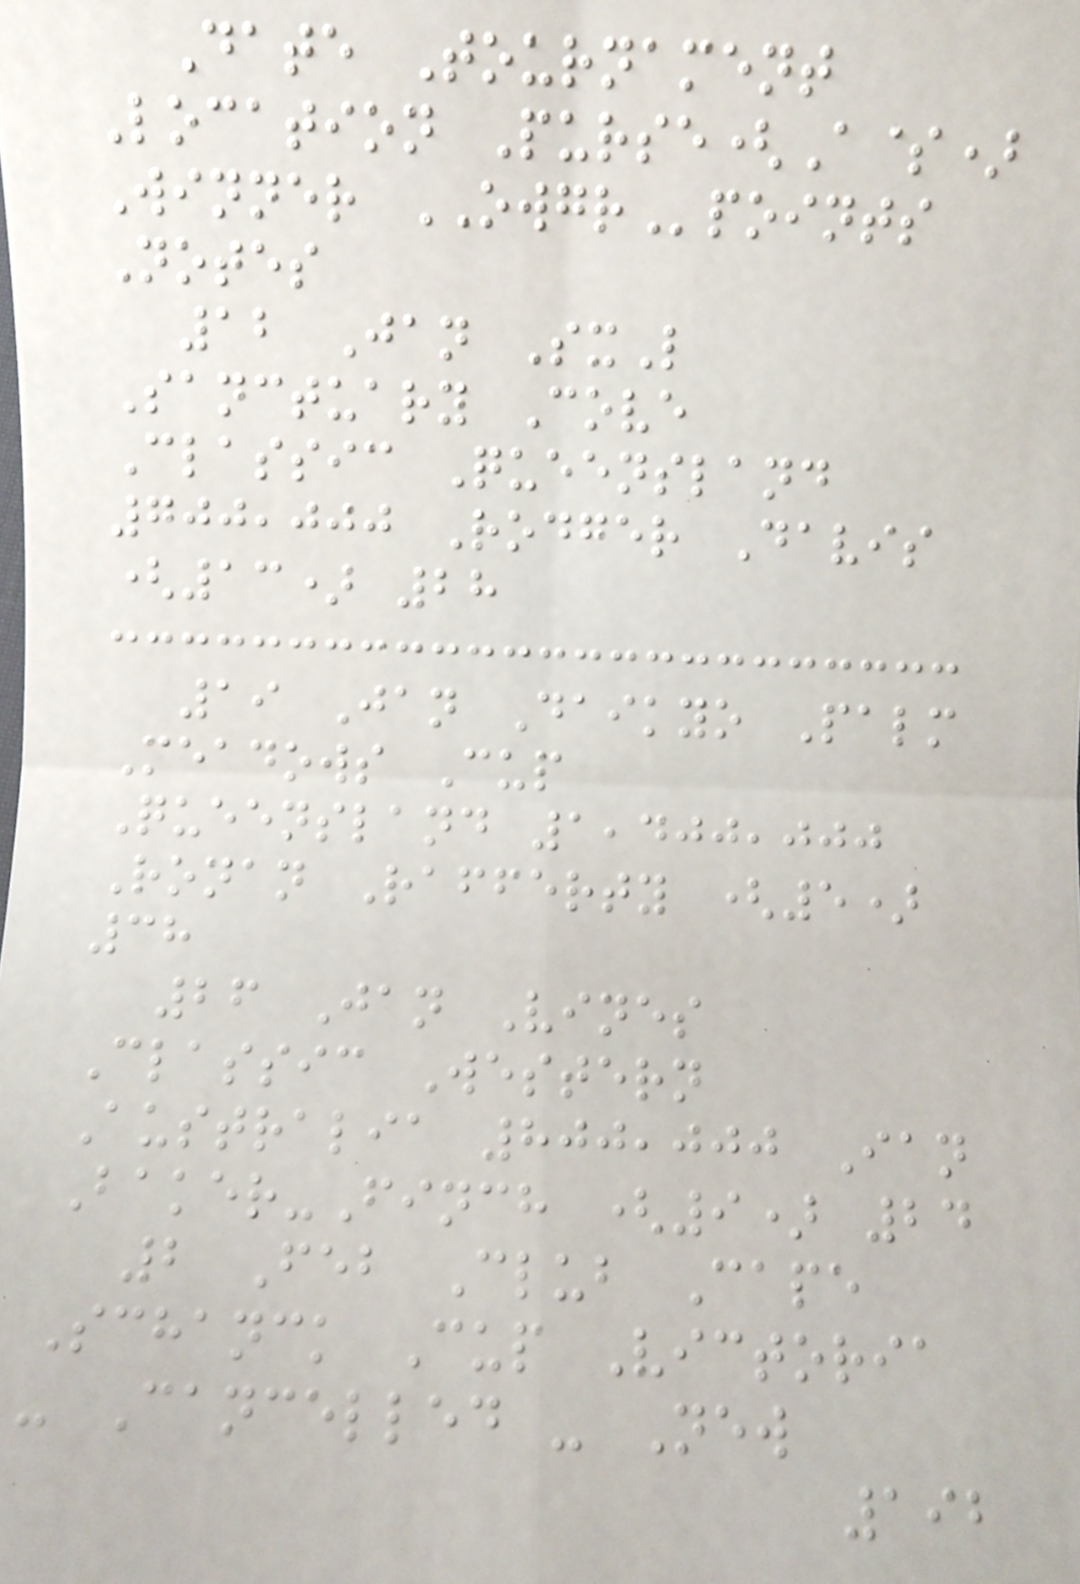Date Tournament
Location Purse(A$)
Winner OWGRpoints
Notes
12 Jan SxL
Sanctuary Cove
Classic Queensland
700,000 Rodger Davis
(13) 28
19 Jan Daikyo Palm
Meadows Cup
Queensland 1,400,000
Ronan Rafferty (5)
38
26 Jan Vines
Classic Western
Australia 800,000 Ian
Baker-Finch (9) 24
2 Feb Club Cape
Schanck Cup Victoria
- Cancelled - New
192
